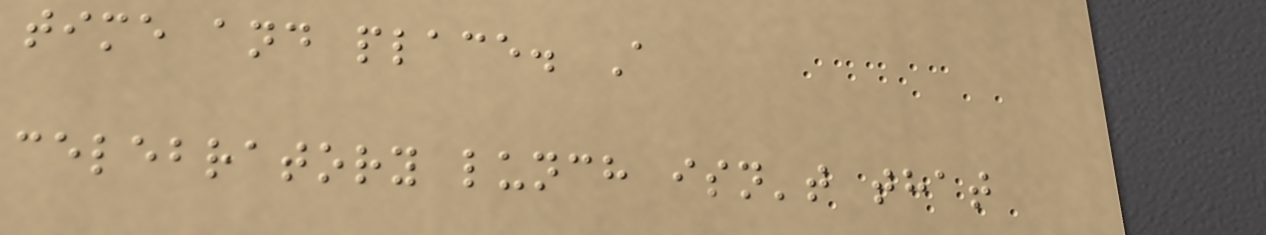time and place. A
celebratory lunch isn't that
